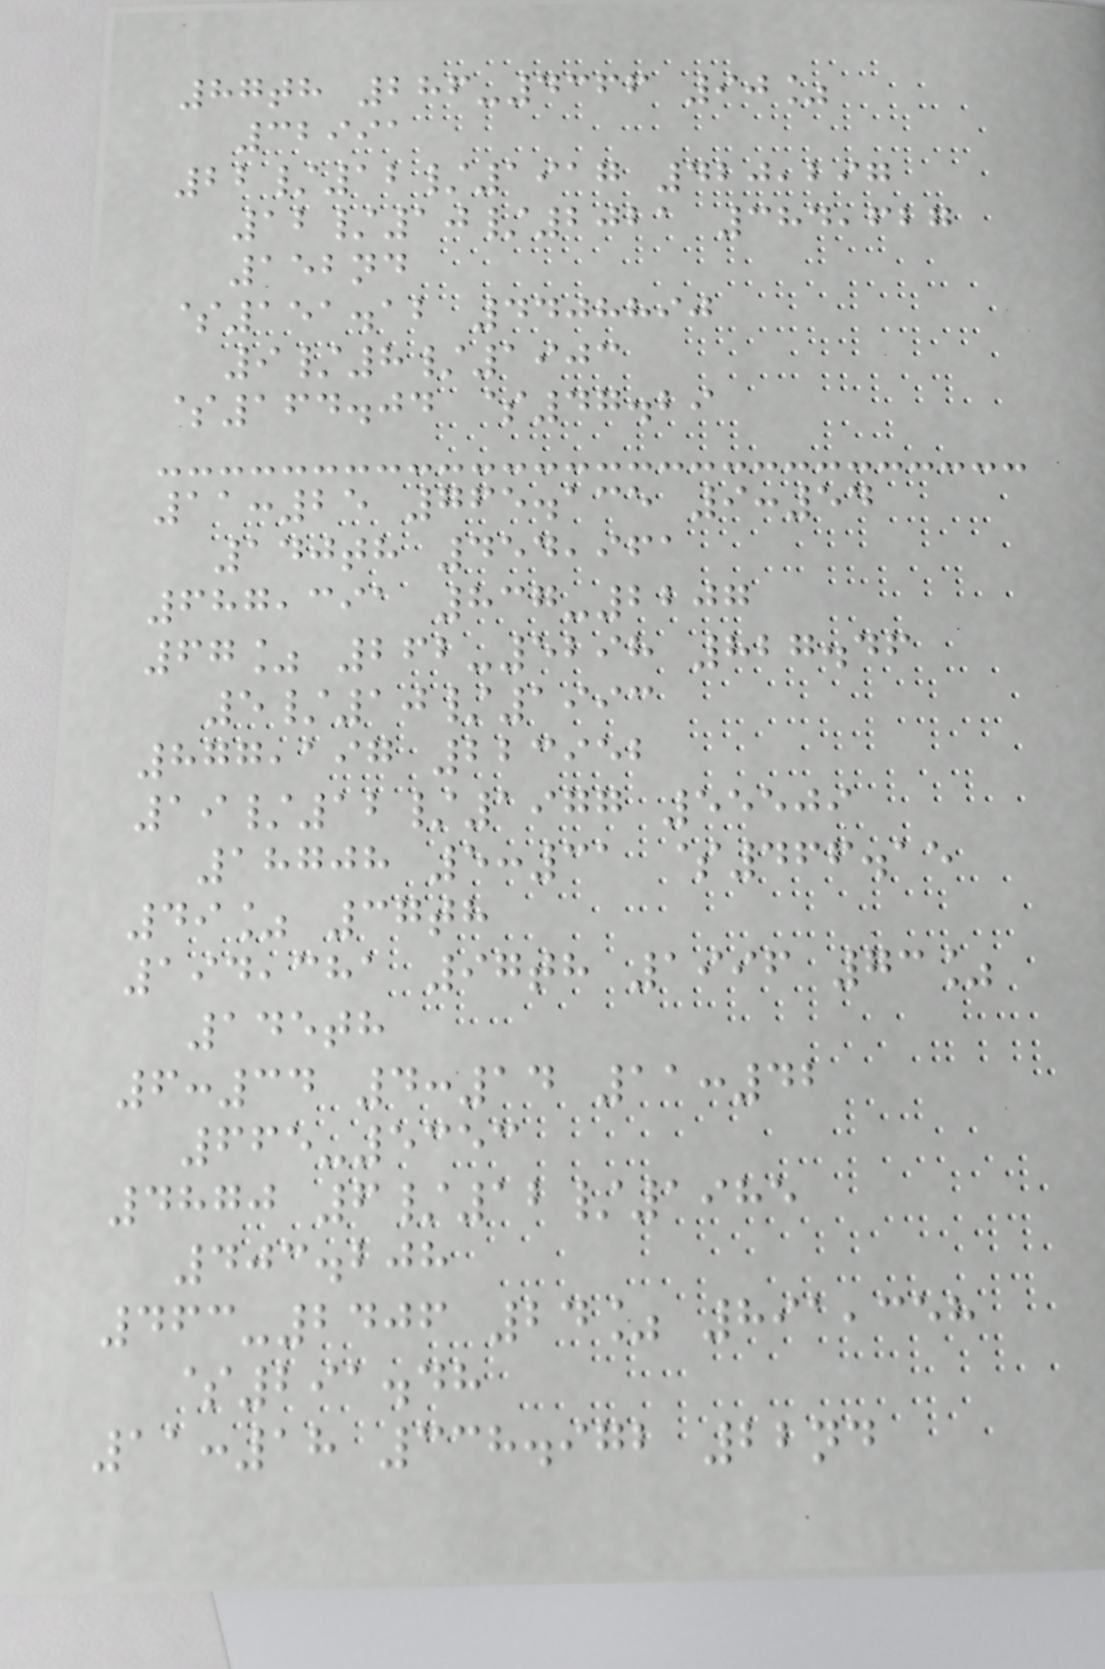87th 286-4366 90%
32991
22/12/1917 420,297
12/10/2021 384,627
152nd
$151.12 4408890
9/8/1903
$164.04 $47.29
11:25 765.135 9:54
140th 454,961
687,391 837-2207
67% 262-5298 827.46
5/10/1993
877,197 223952
19/12/1977 55509
18708 5:31 $466.15
49% 37th
194,381 97th 1996 73%
145th
6:34 4:14 11:42
665-5353
4870 6/12/1985
403.208
463-2406 24% 891,358
$291.48
11:18 338.972 22nd
